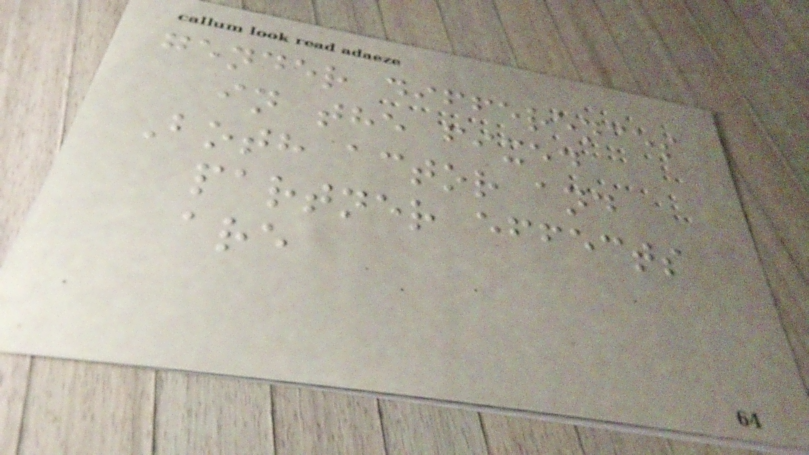gender differences
in the fixed
Both actor and
partner effects
are
